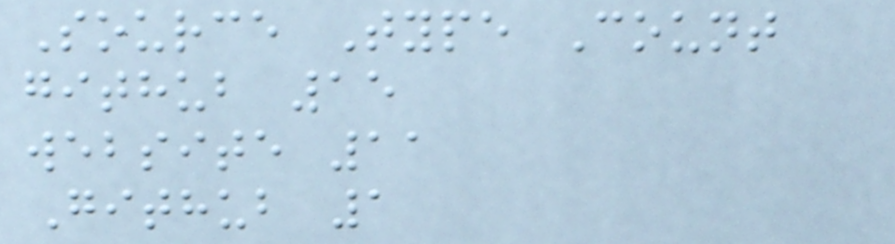Source Type Count
github 15
website 11
Github 1
